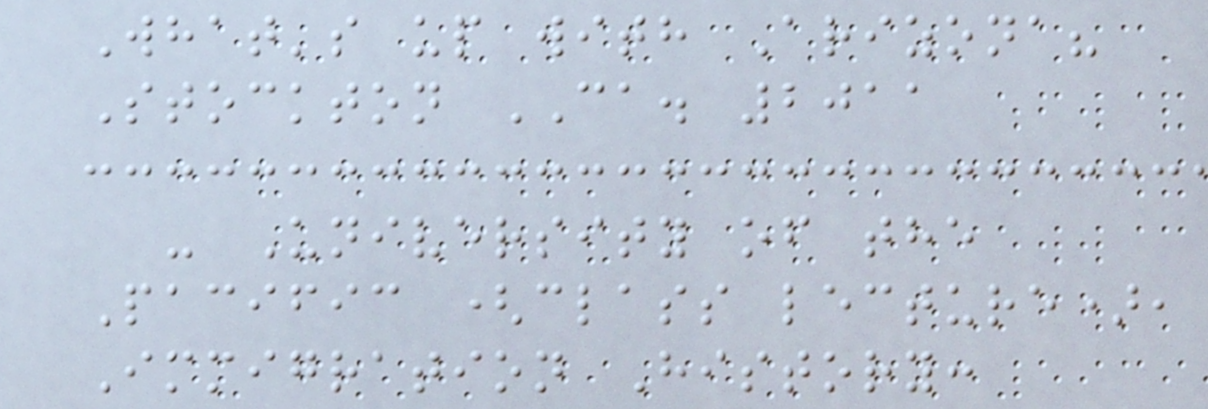What's up with Arizona?
Stockton CA. 2011
- University of the
Pacific (class lecture),
Immigration History:
